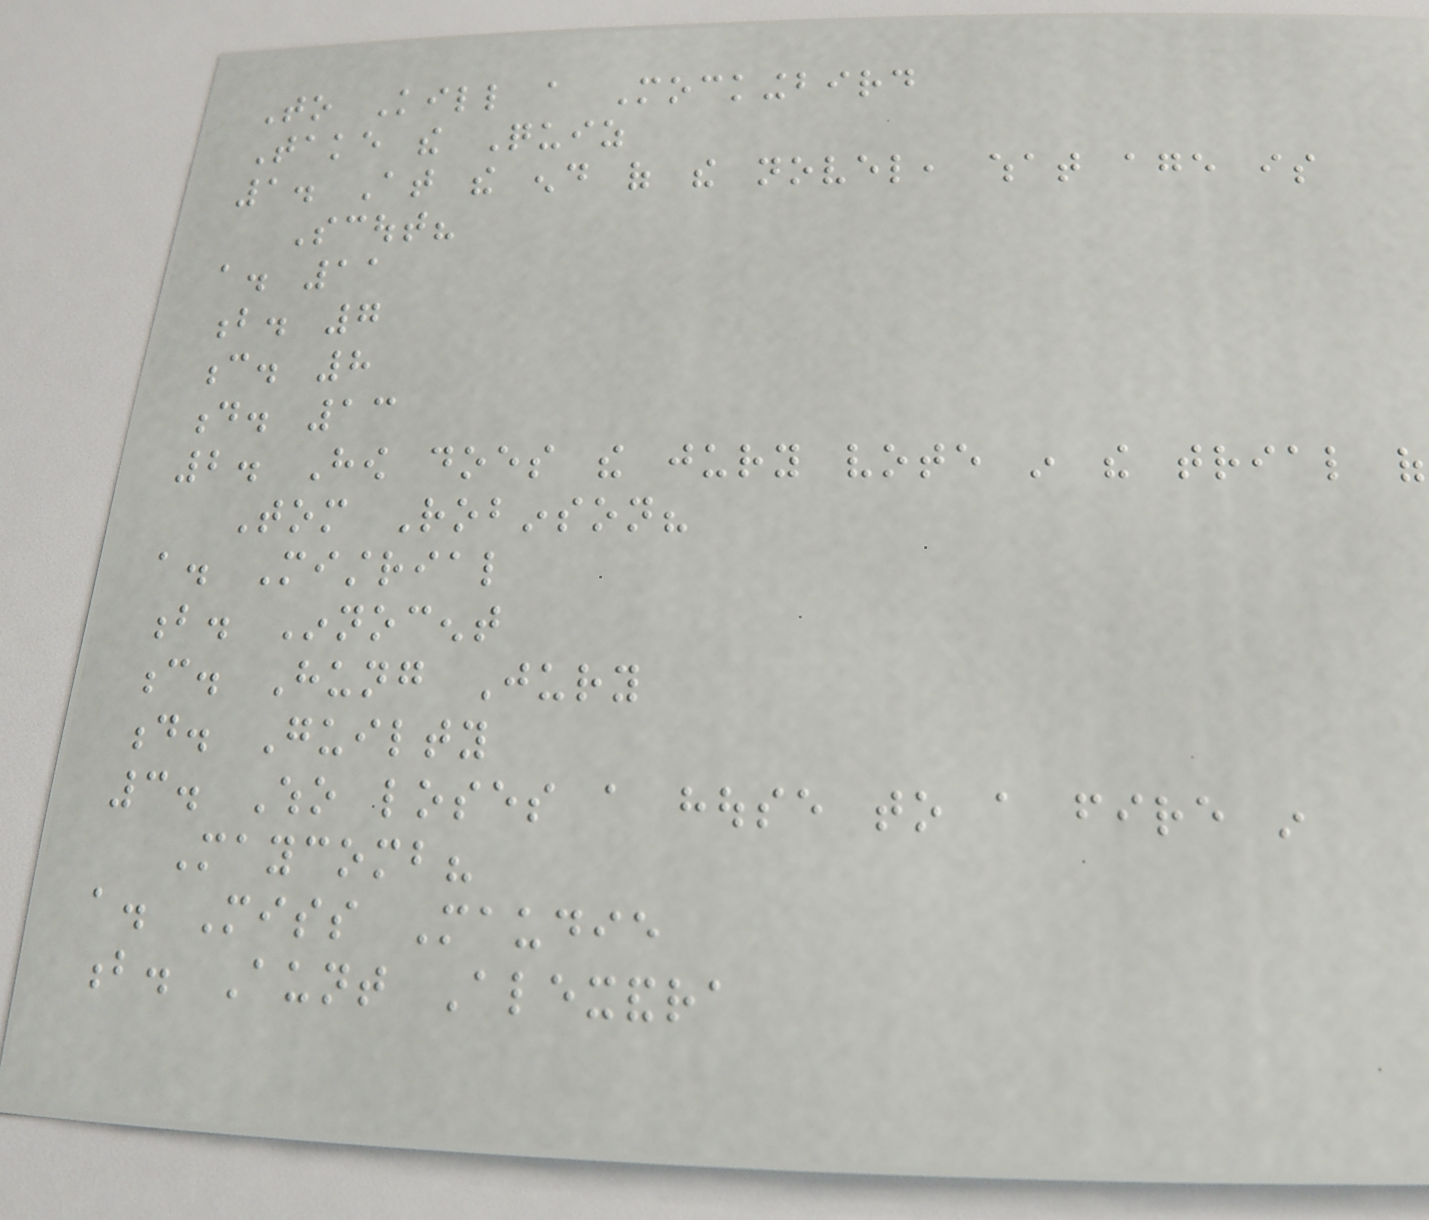To Kill a Mockingbird
Take the Quiz
1. At the end of the novel, what age is
Scout?
a. 11
b. 7
c. 8
d. 13
2. How does the jury vote in the trial of
Tom Robinson?
a. Mistrial
b. Innocent
c. Hung Jury
d. Guilty
3. Who loses a house to a fire in
Maycomb?
a. Miss Maudie
b. Aunt Alexandra
